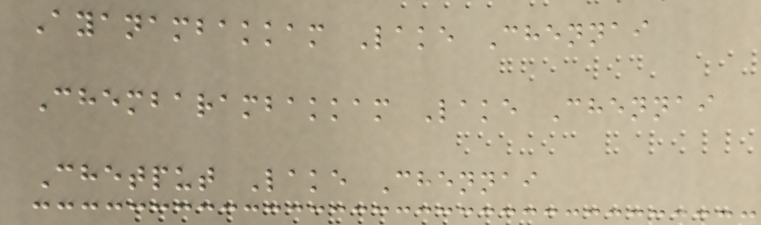Ayanambakkam Lake Chennai
Chembarambakkam Lake Chennai
Chetput Lake Chennai
